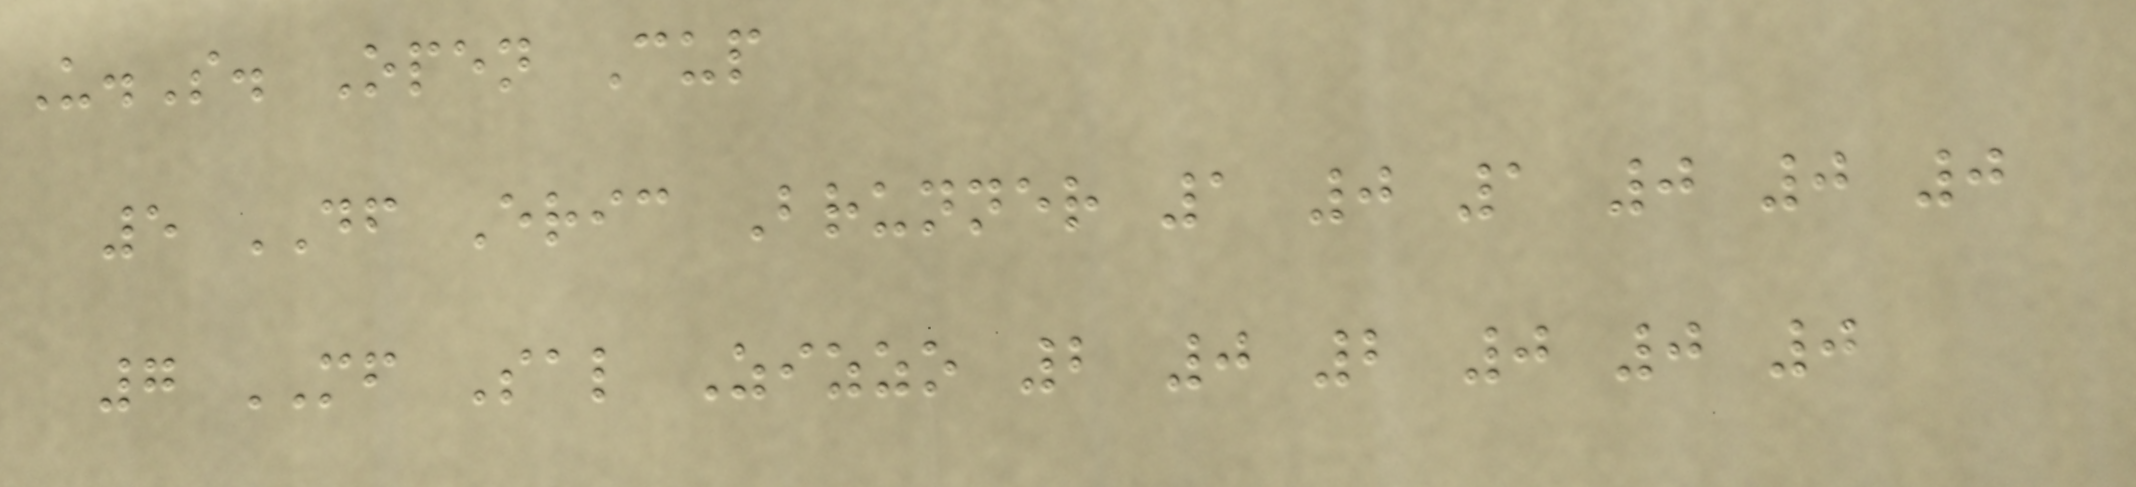U.S. Open Cup
5 DF Eric Brunner 1 0 1 0 0 0
7 MF Sal Zizzo 2 0 2 0 0 0
